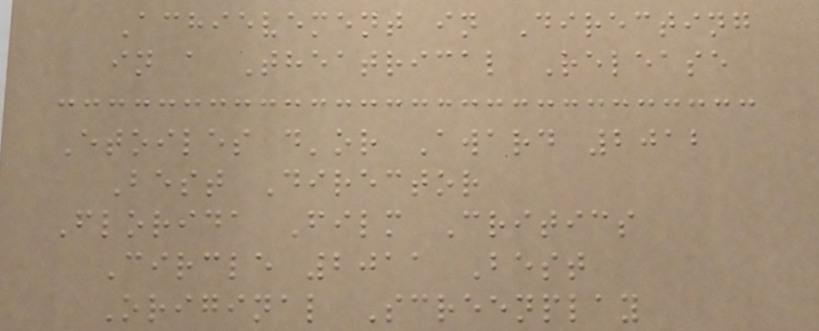Achievement in Directing
in a Theatrical Release
Etoiles d'or Award 2012
Best Director
Florida Film Critics
Circle 2011 Best
Original Screenplay
